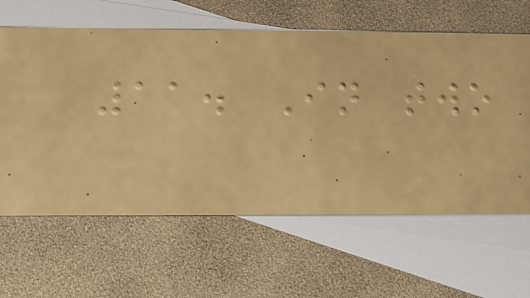11. In two
